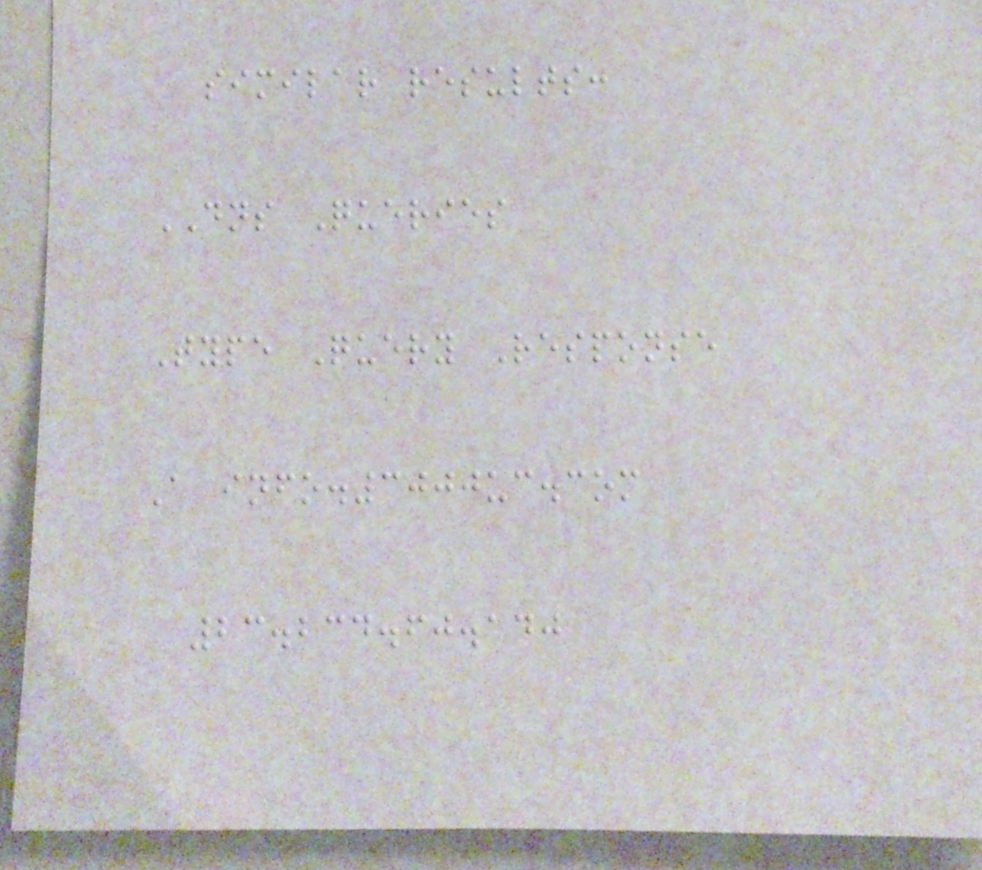similar results:
DNS Queries
Type Query Response
A info.3000uc.com
23.234.60.140
